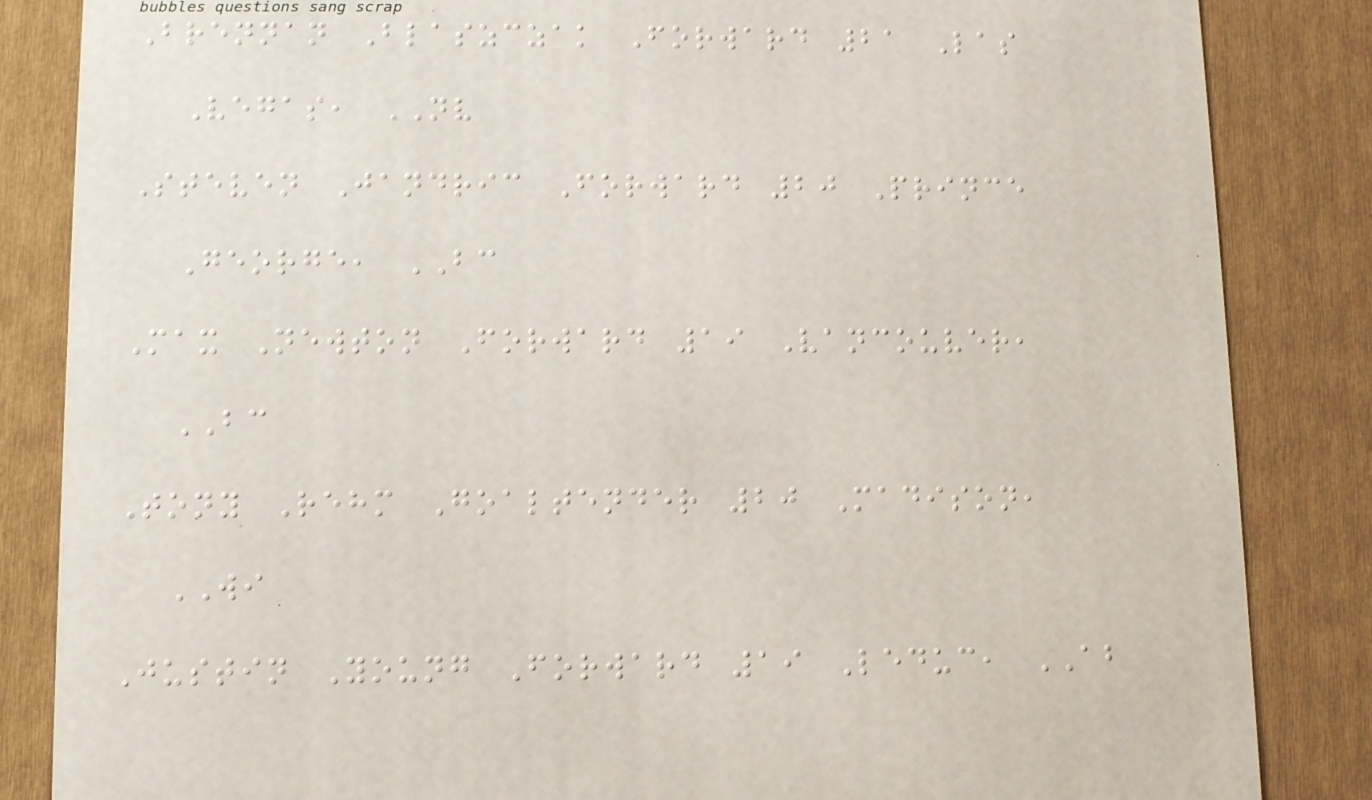Brennan Blaszczak Forward 21 Las
Vegas, NV
Steven Jandric Forward 20 Prince
George, BC
Max Newton Forward 19 Vancouver,
BC
Tony Rehm Goaltender 20 Madison,
WI
Justin Young Forward 19 Leduc, AB
